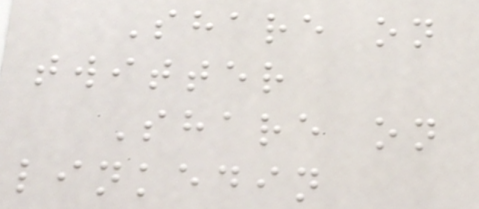Share on
twitter
Share on
linkedin
